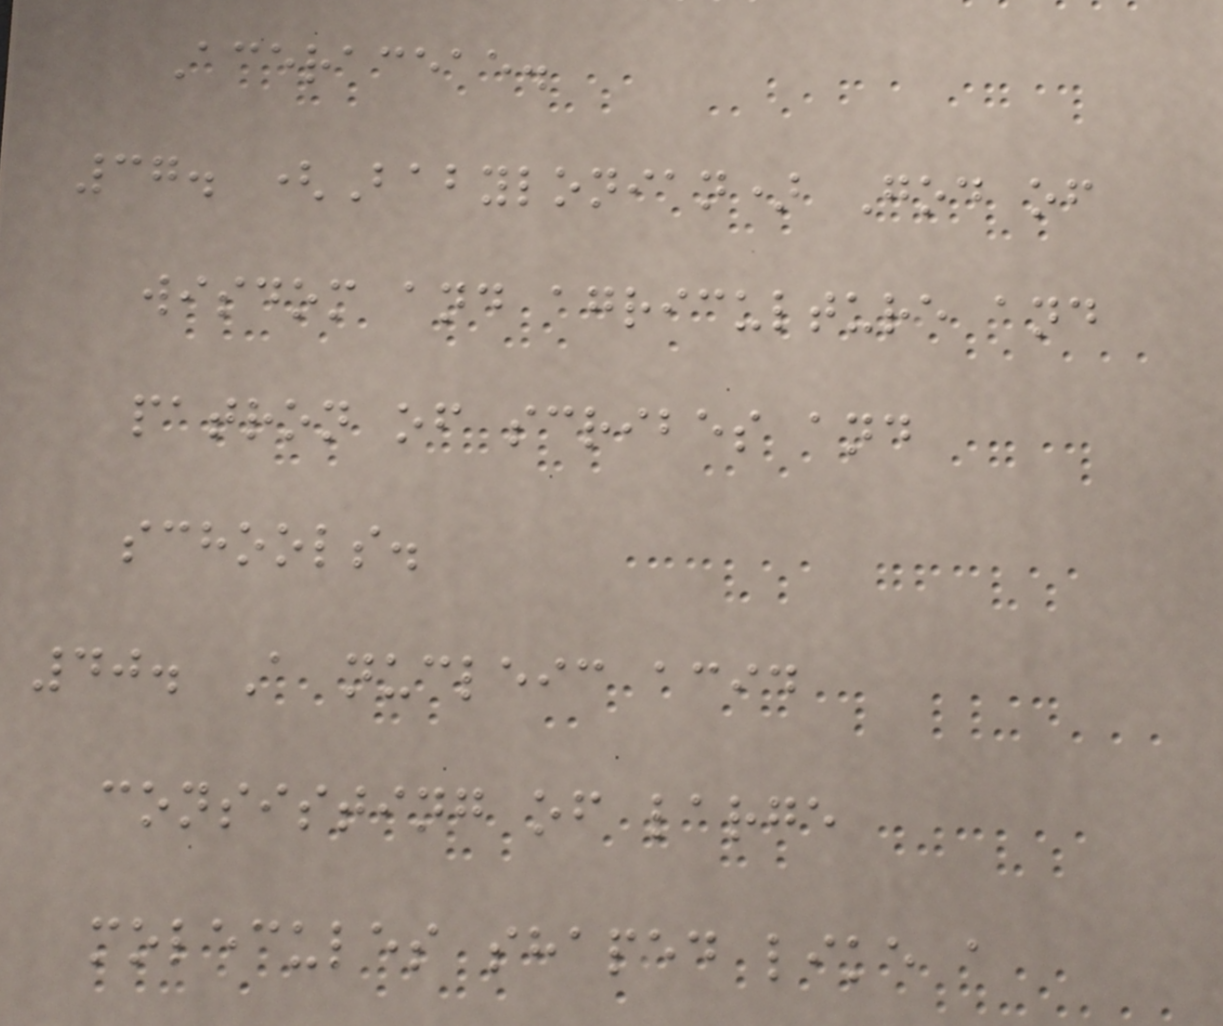Aceraceae.
37. (Babylonian) God of
wisdom and agriculture and
patron of scribes and
schools.
40. A nucleic acid
consisting of large
molecules shaped like a
